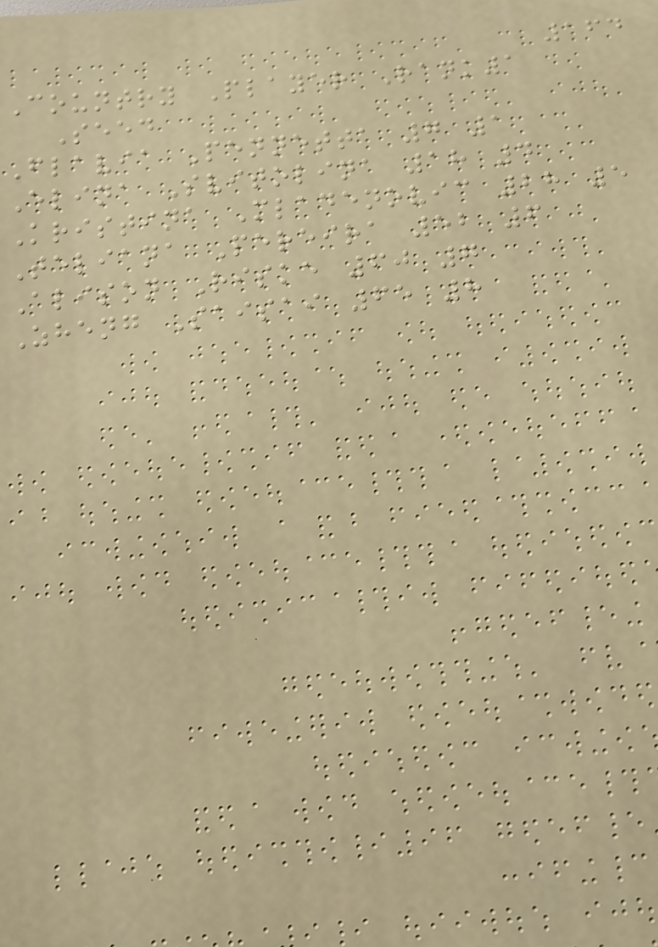164
Country Player Rank1
Seed
Flavia Pennetta 7 1
Elina Svitolina 18 4
Kristina Mladenovic 28 5
Teliana Pereira 52 6
Alison Riske 60 7
Zheng Saisai 65 8
